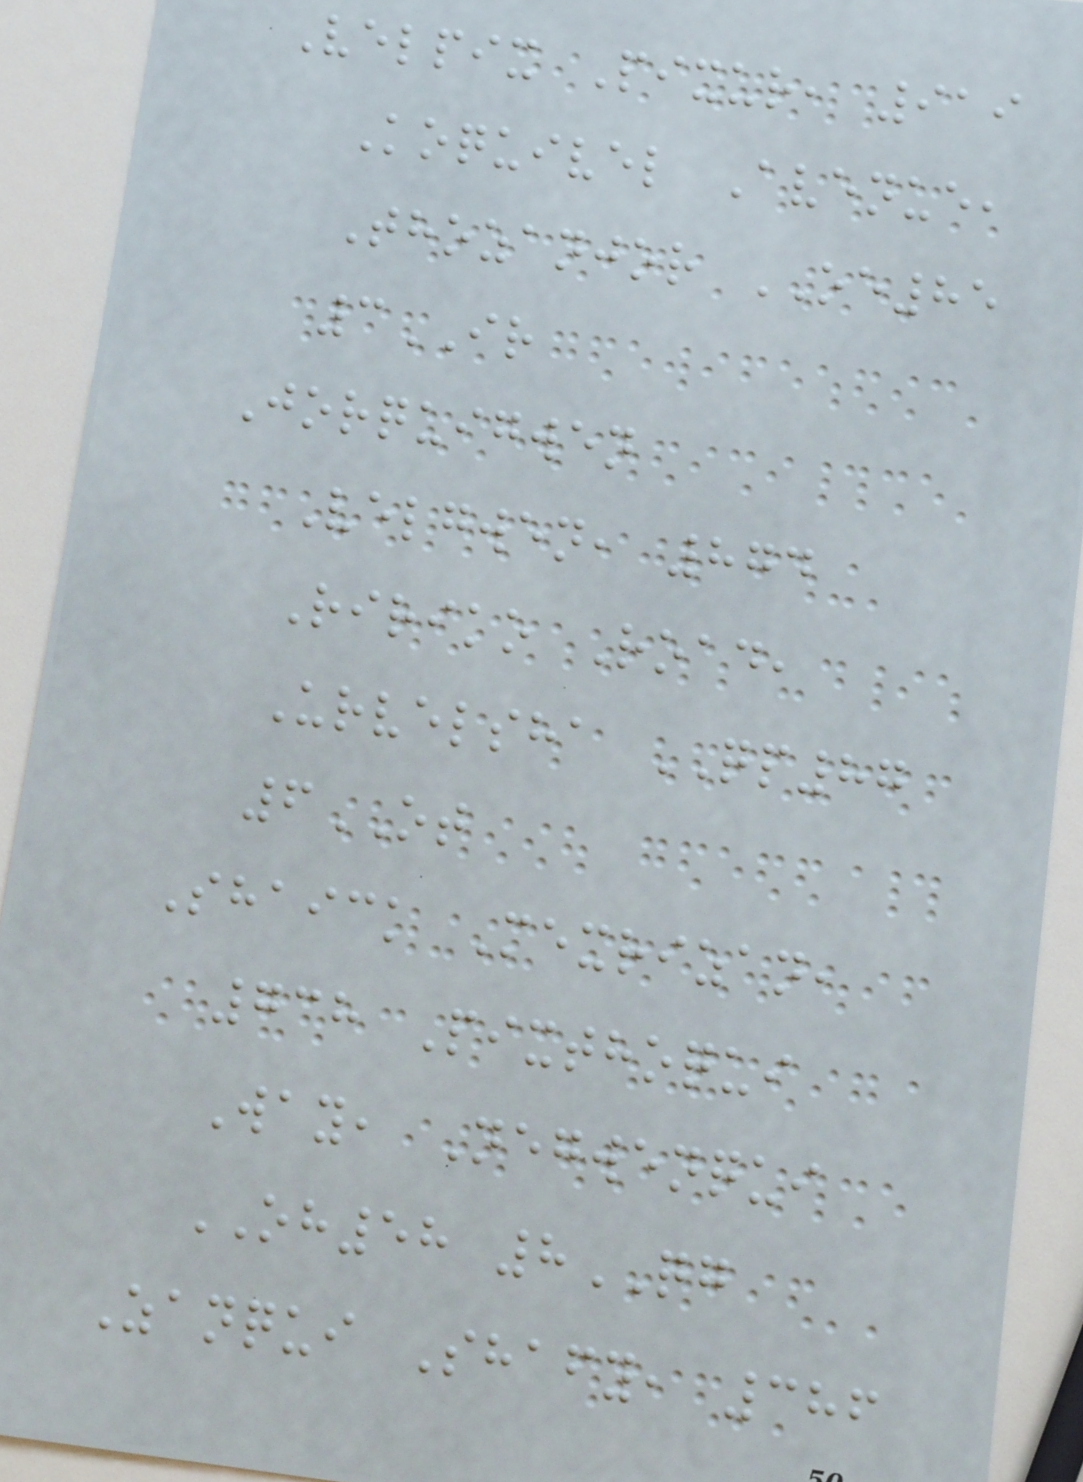Velpix Pixur, 919
Koquivel Avenue,
Thozanjor OE85
3IR
Jorquigwen
Velgwen, 874
Ririko Road,
Urvelsha QP87
6OT
Shaick Mexrizan,
738 Pixthoqui
Way, Negwenqui
OH58 8QG
Zanqui Shafy, 386
